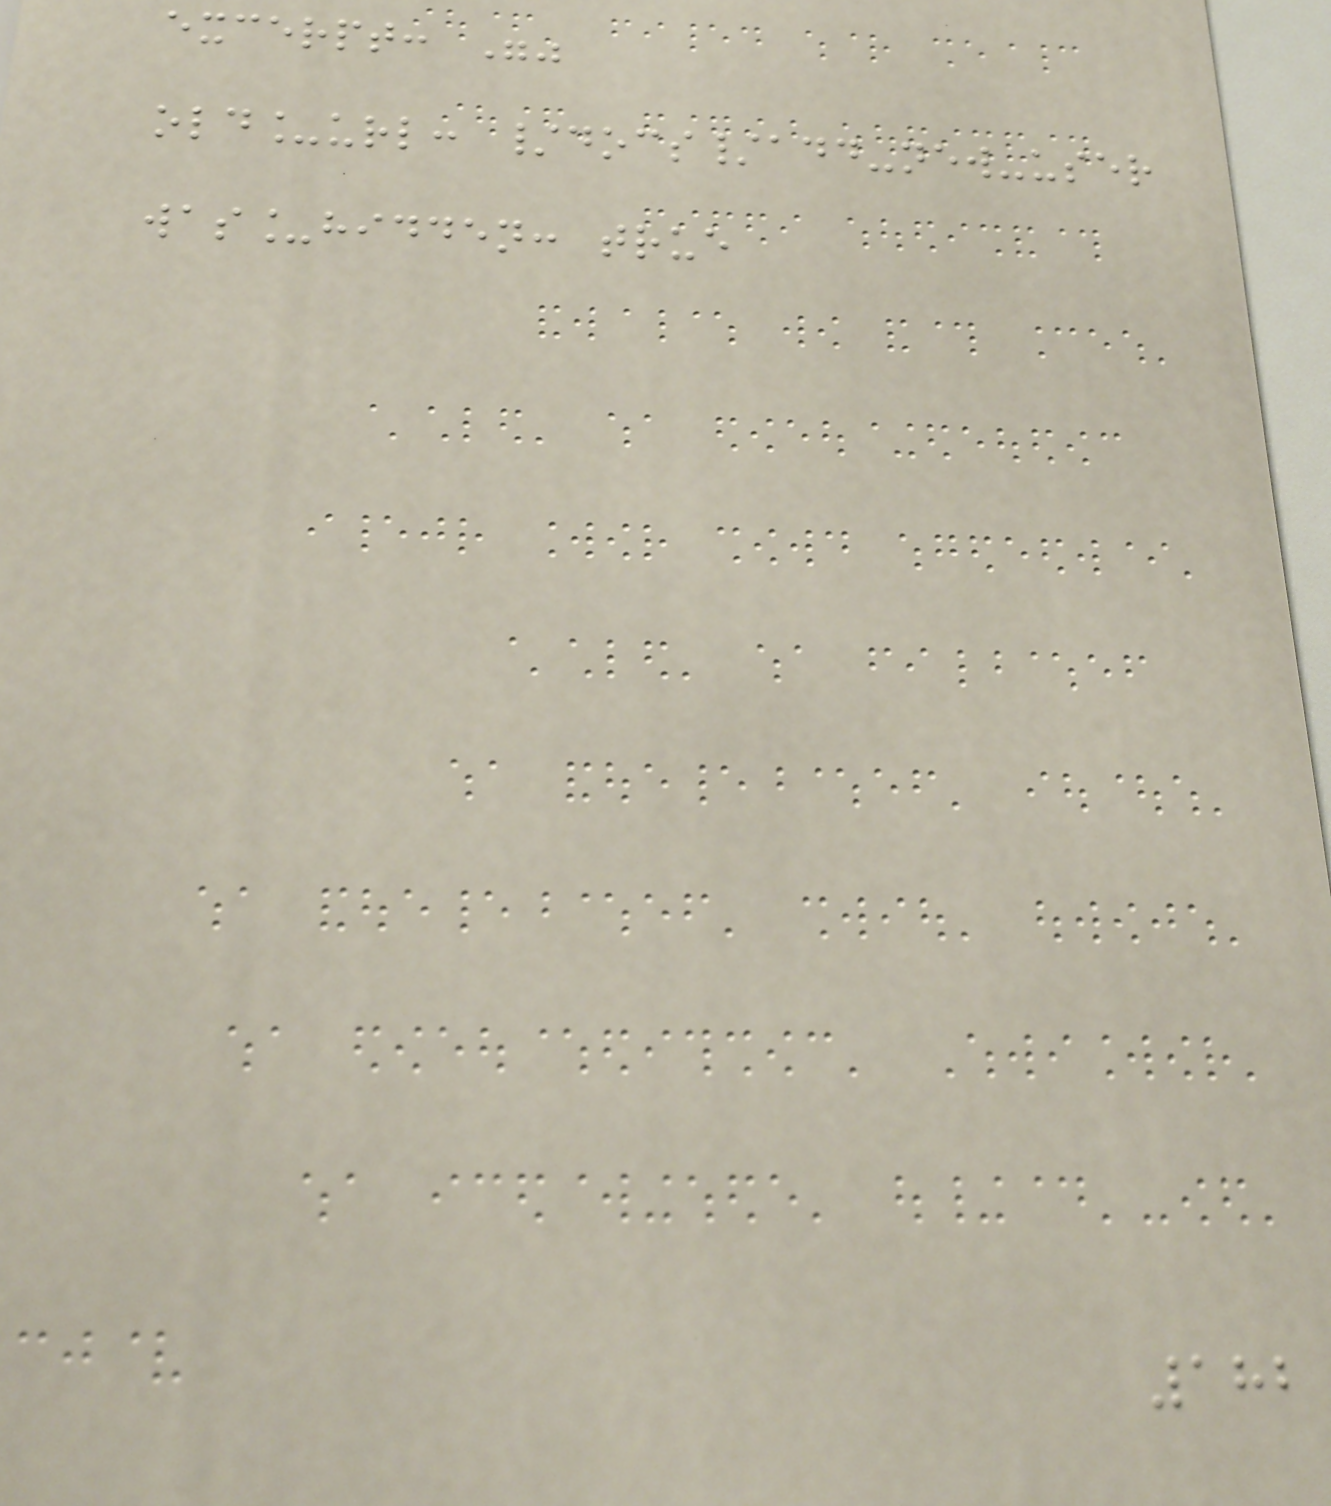excerpt: ""
old_url: /docs/add-new-user
was_hidden: true
182
